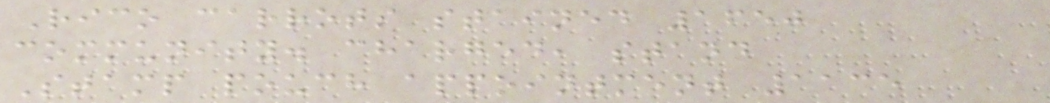Rico carrots stained 1650
community. charged, stand
Stamp pouch appointment 1135
